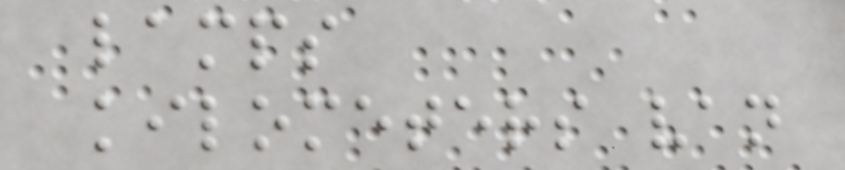lamps
kilometers van
